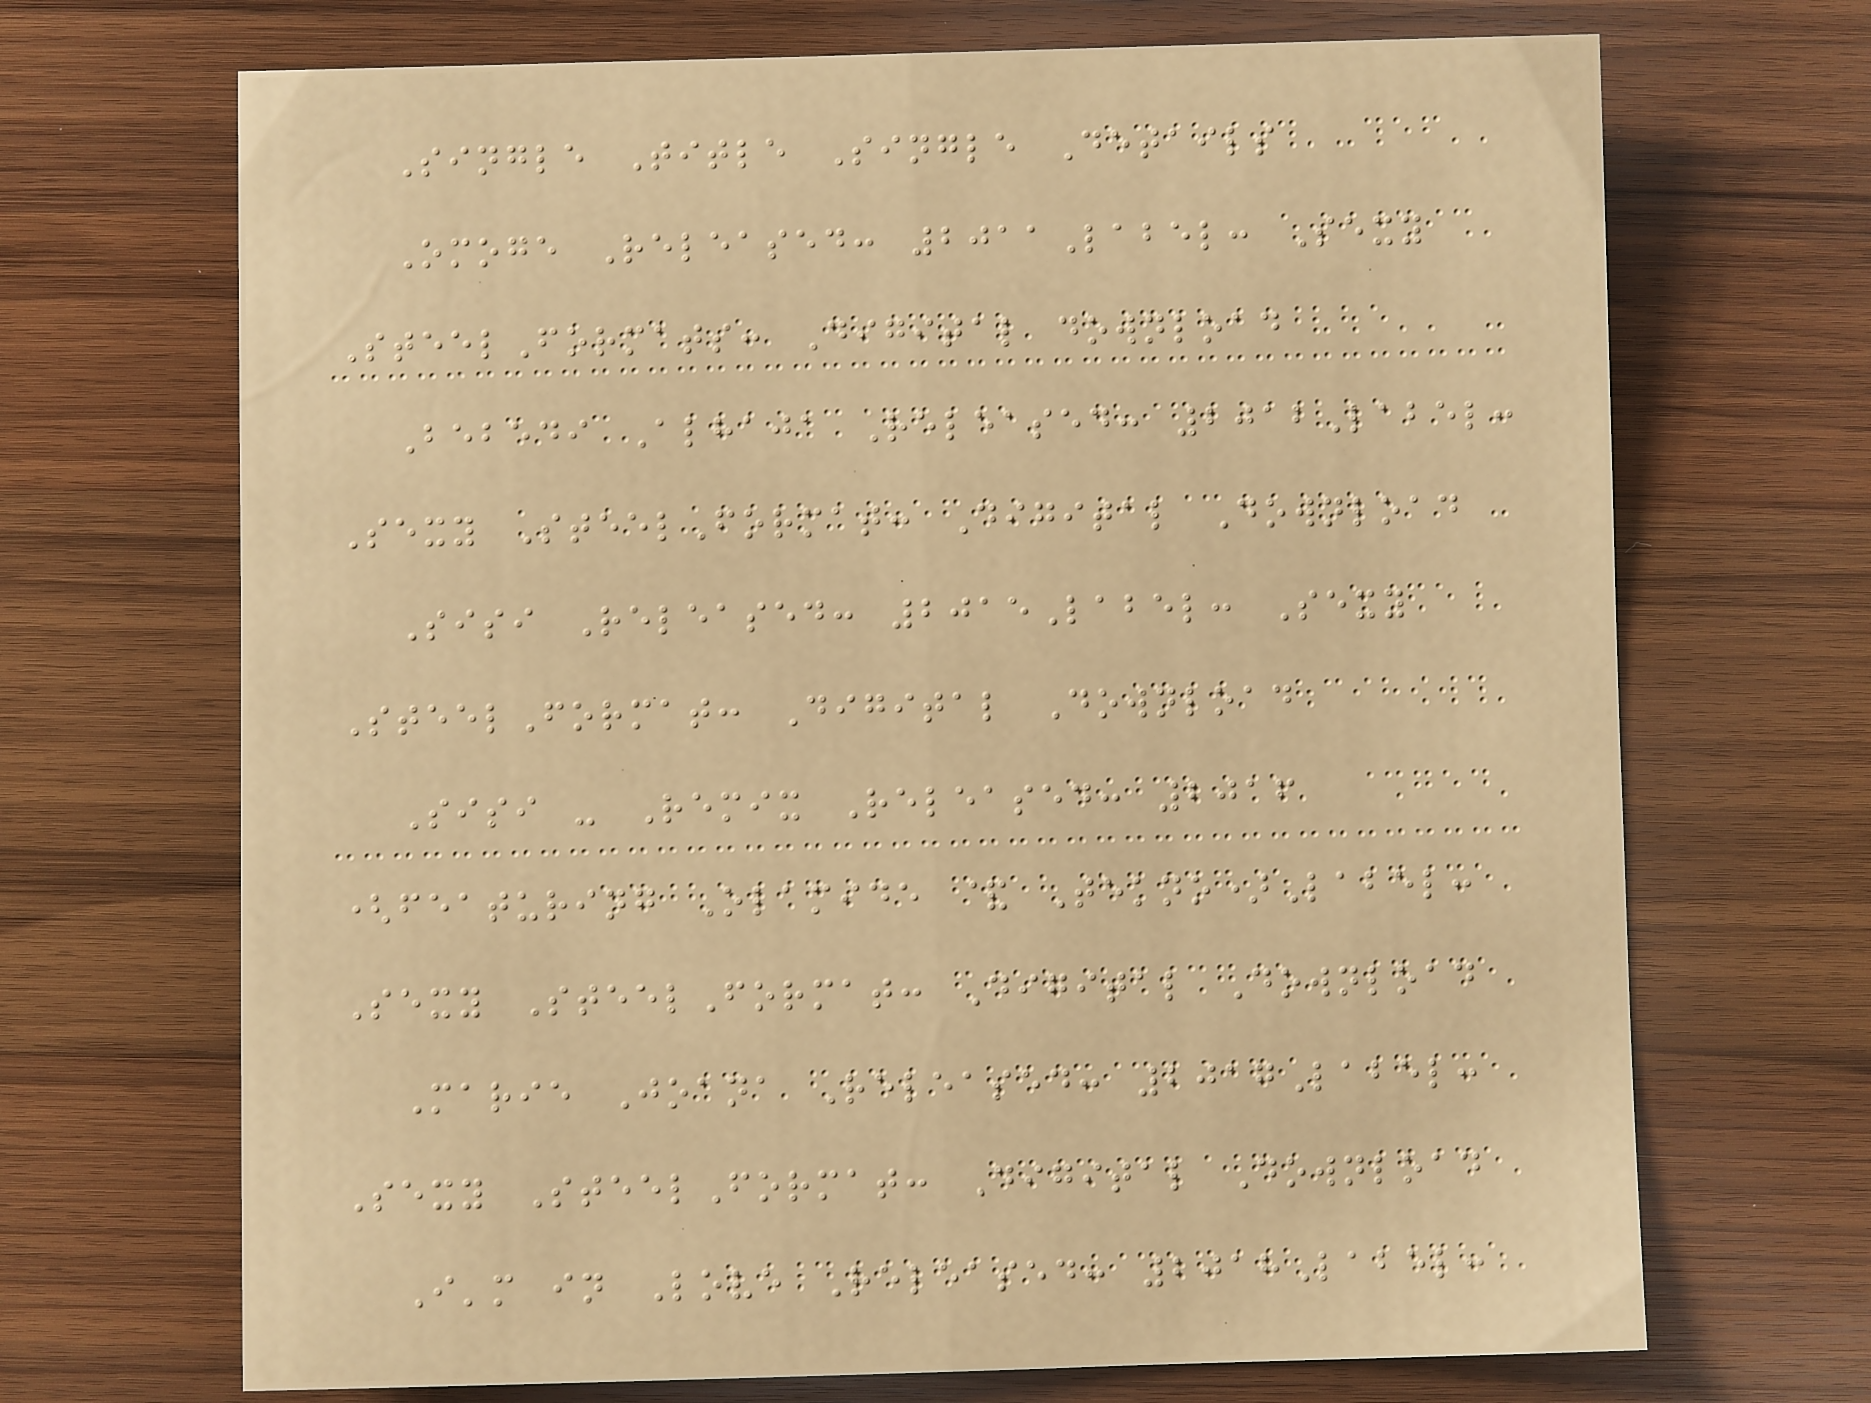Single Title Single Details
Omoge Released: 2011Label: Sexy
SteelFormats: Digital download
Bebedi Alhaja Released: 2012Label:
Sexy SteelFormat: Digital Download
Sisi Released: 2015Label: Sexy
SteelFormat: Digital Download
Sisi - Remix Released: 2016
(featuring Olamide & Tekno)Label:
Sexy SteelFormat: Digital Download
Marie Joana Released: 2017Label:
Sexy SteelFormat: Digital Download
I'm in Love Released: 2018Label:
